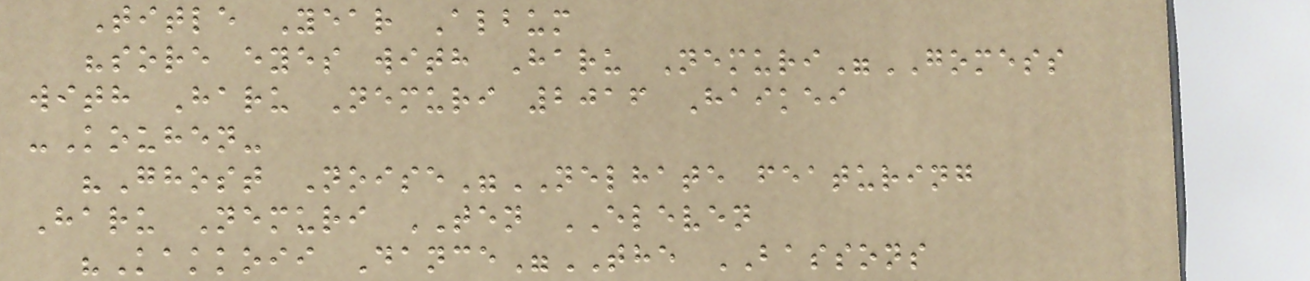Title Year Album
"sore eyes with Haru Nemuri"GOMESS
with Haru Nemuri 2016 Haikei
-Kouhen-
"Ghost Noise"NELHATE featuring
Haru Nemuri TEN ELEVEN
"Kakkoii Dance"THE BASSONS
